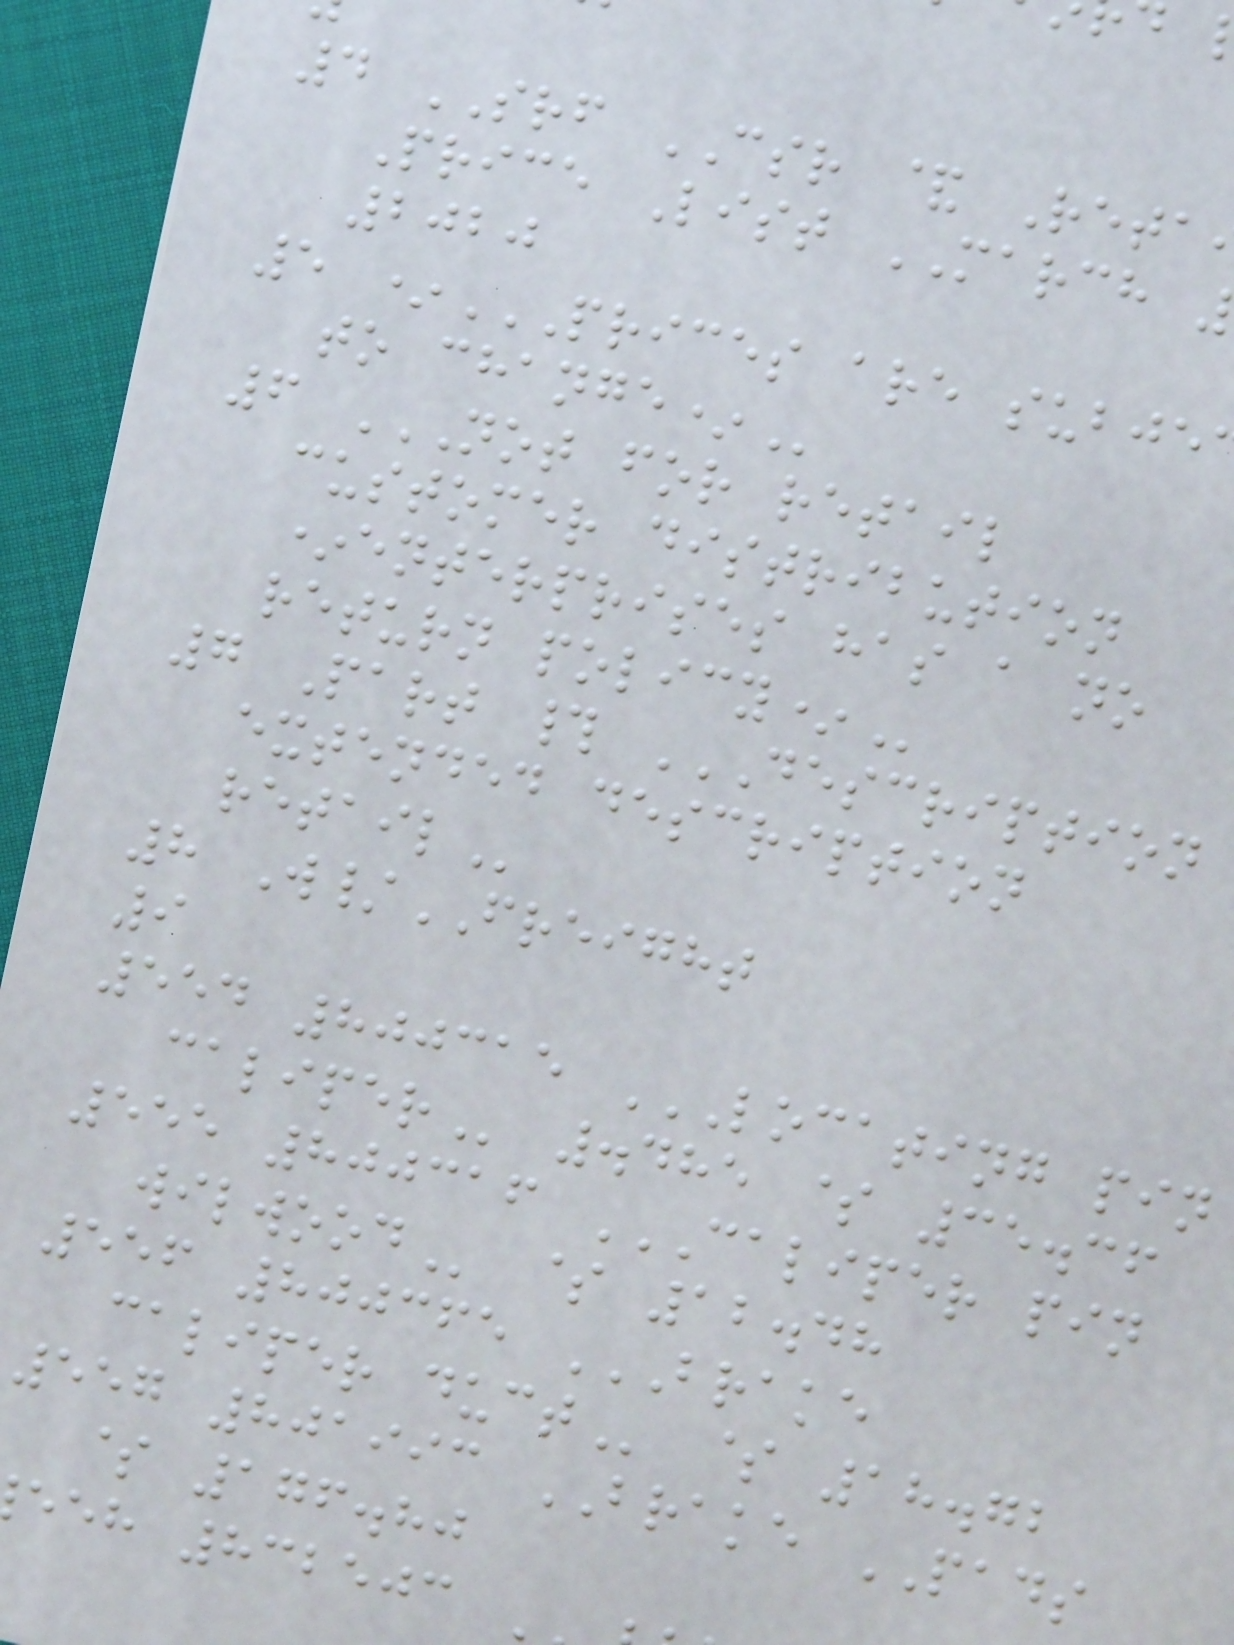4 SRF CSR & Reta
Price List MARCH
2020
6 NOT FOR RETAIL
customer distribution
*enterprises has a no
return
7 Part # DESCRIPTION
extended description
8 W/FREIGHT
9
554 800315 LOCATING PIN
.485 $ 35.36
555 800316 CALIPER PIN
$ 12.48
556 800365 BRAKE
caliper
557 801993 BRAKE PADS
$ 176.80
eeh 832503
